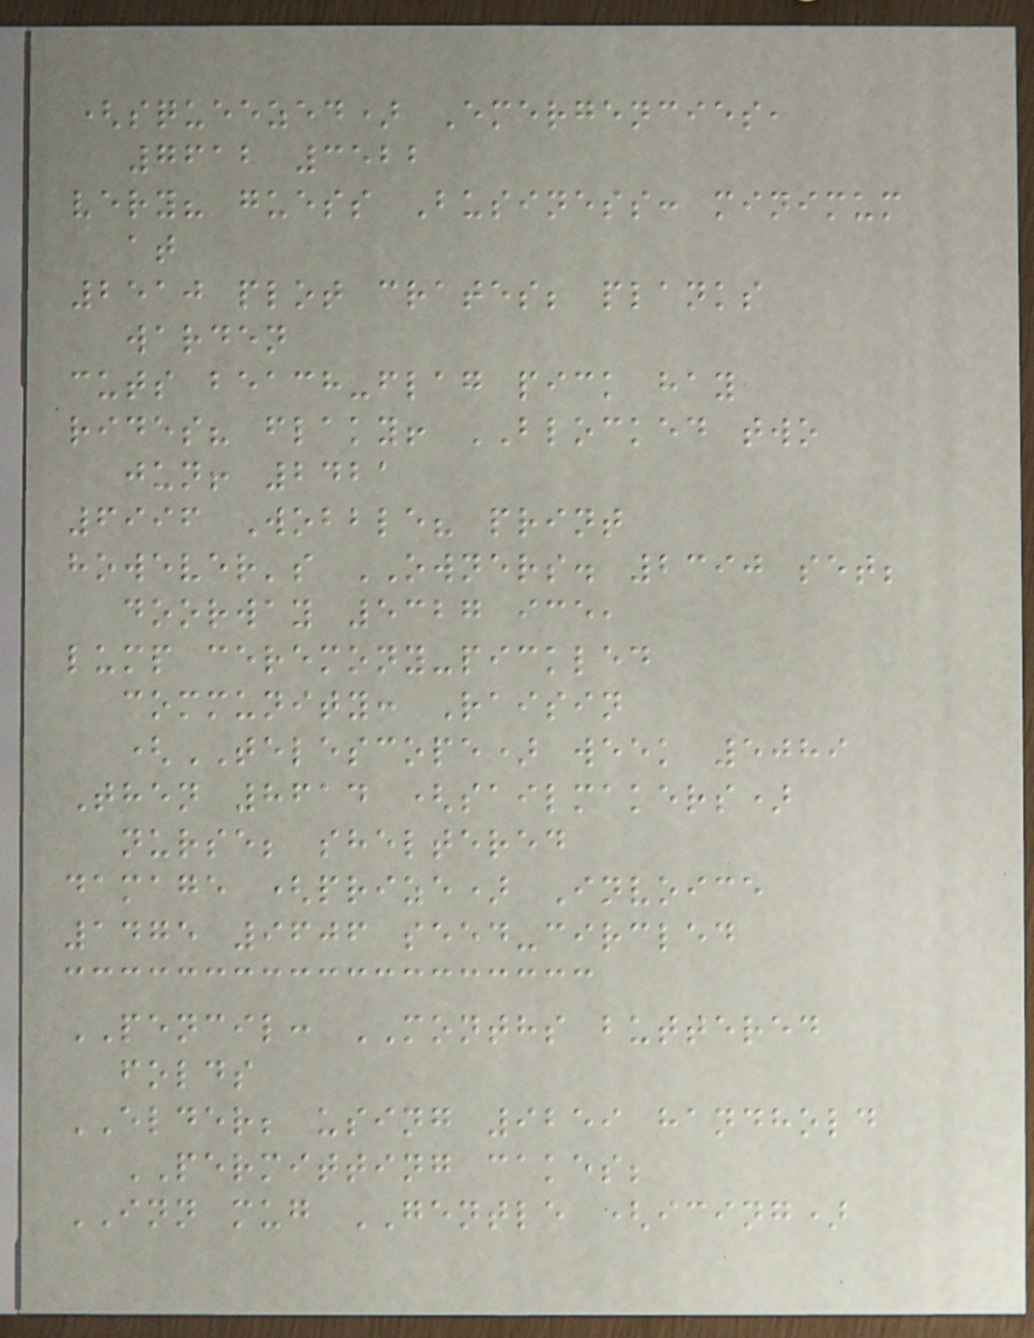(squeezed) Emergencies,
7612 3522
very? guess Business: minimum
at
2510 plot crates; planks
warden
cuts beach-flag pick hay
rides? flaky! BLOCKED two
jun! 2421
6996 Wobble? print
however's OWNERS. 2390 set;
doorway 5327 ice,
lump ceremony-pickled
community: Raisin
(TELESCOPE) week 5089
Then 8614 (sailmakers)
nurse; sheltered
damage (prize) Invoice
1475 9606 seed-circled
PENCIL: MONTHS buttered
folds
ELDER; using 9259 handhold
PERMITTING cakes;
INN mug GENTLE (icing)
